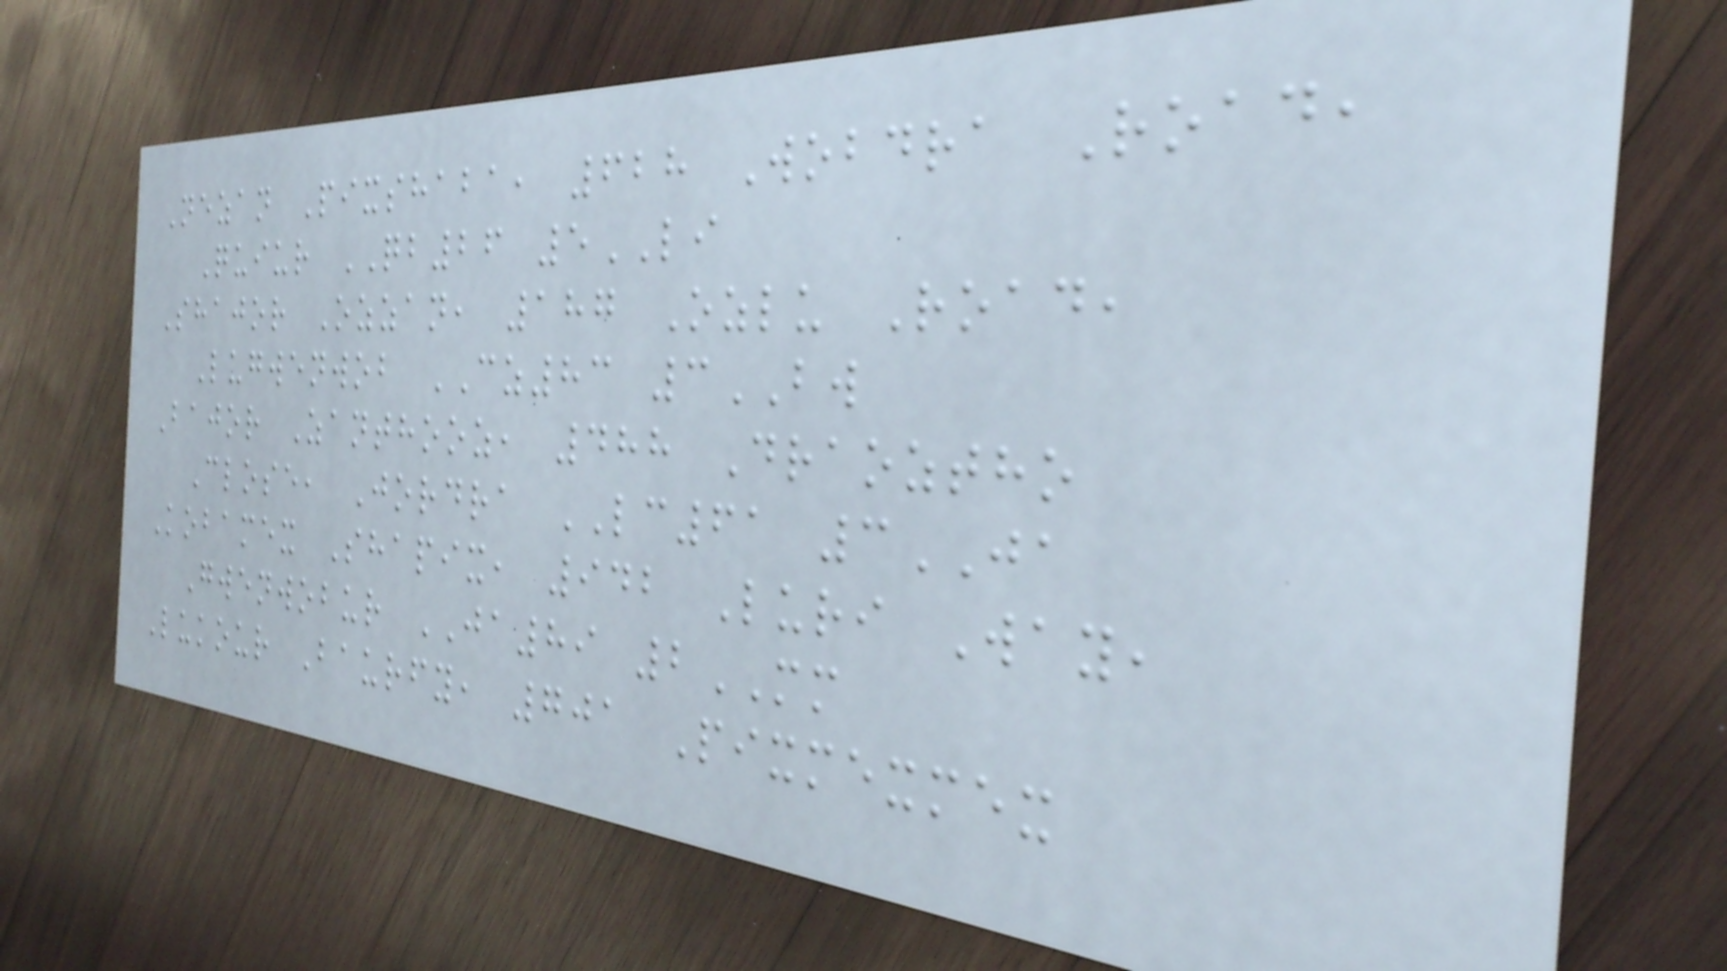Nezan Pixshaba, 628 Wobdra Road,
Quiur QB26 5LI
Shajor Ozzan, 187 Ozlu Road,
Lugwenwob CZ83 3BW
Bajor Zanthooz, 488 Draoztho
Close, Jordra LC61 3JA
Kobamex Shapix, 942 Luri Way,
Gwenwobur JA89 2MM
Lukour Baurfy, 701 Pixmexmex
